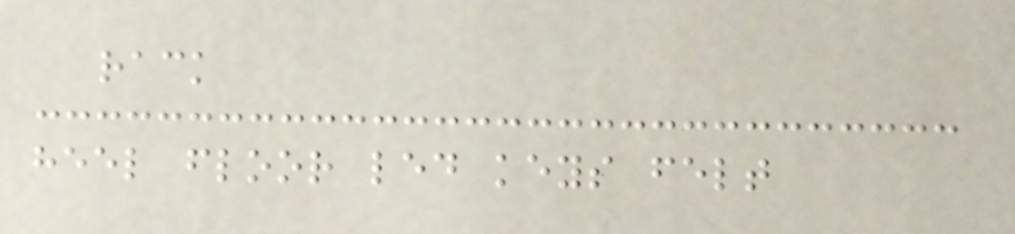rack
heel floor led keys felt
